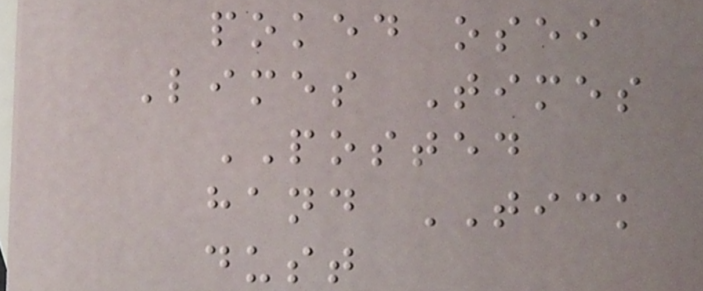poked osei
Limes Times
POSTED
hand TICK
dust
